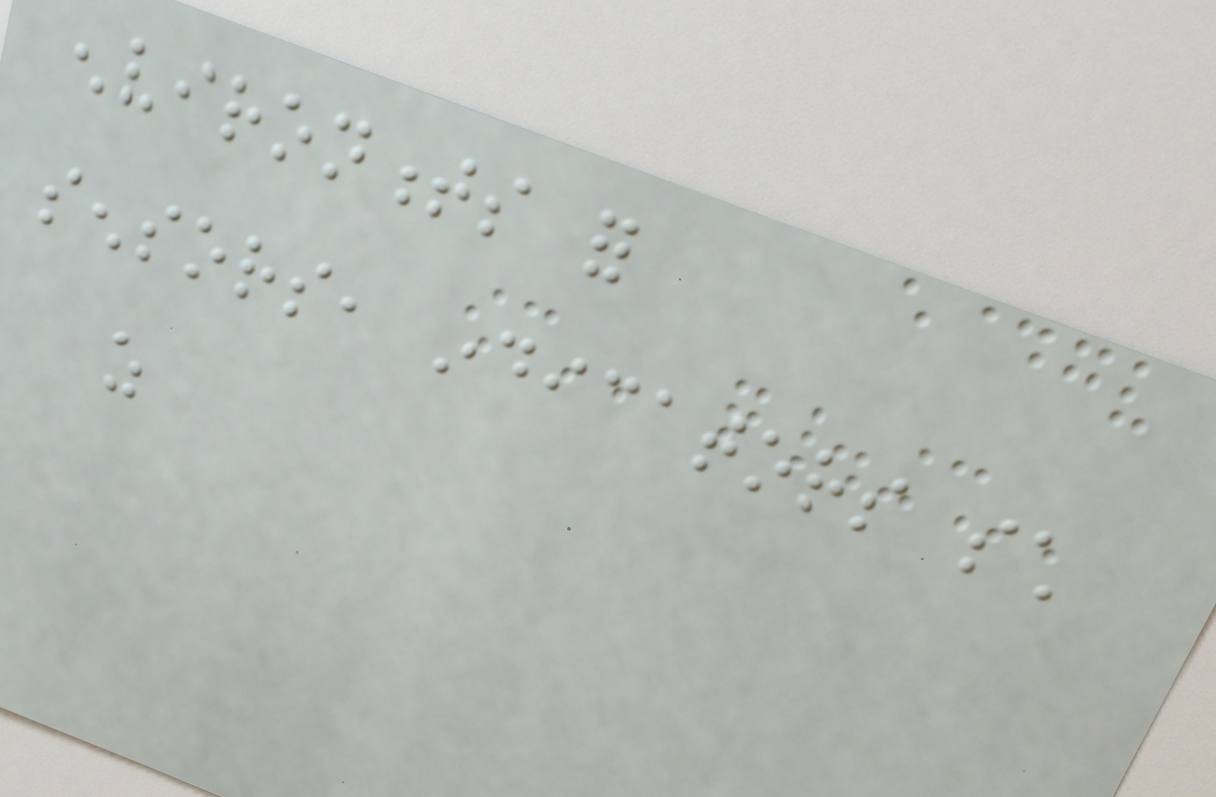environments for
sensors, indicators such
as
